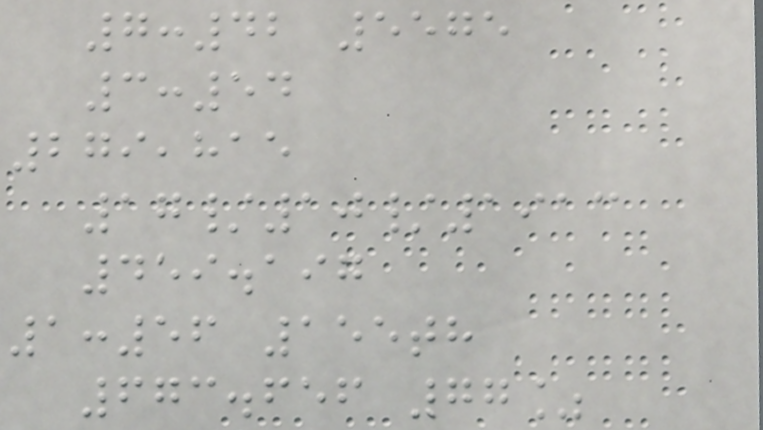7:42 5575
3:54
279,815
17/10/1913
459.197
1:56 155th
673.656 77%
